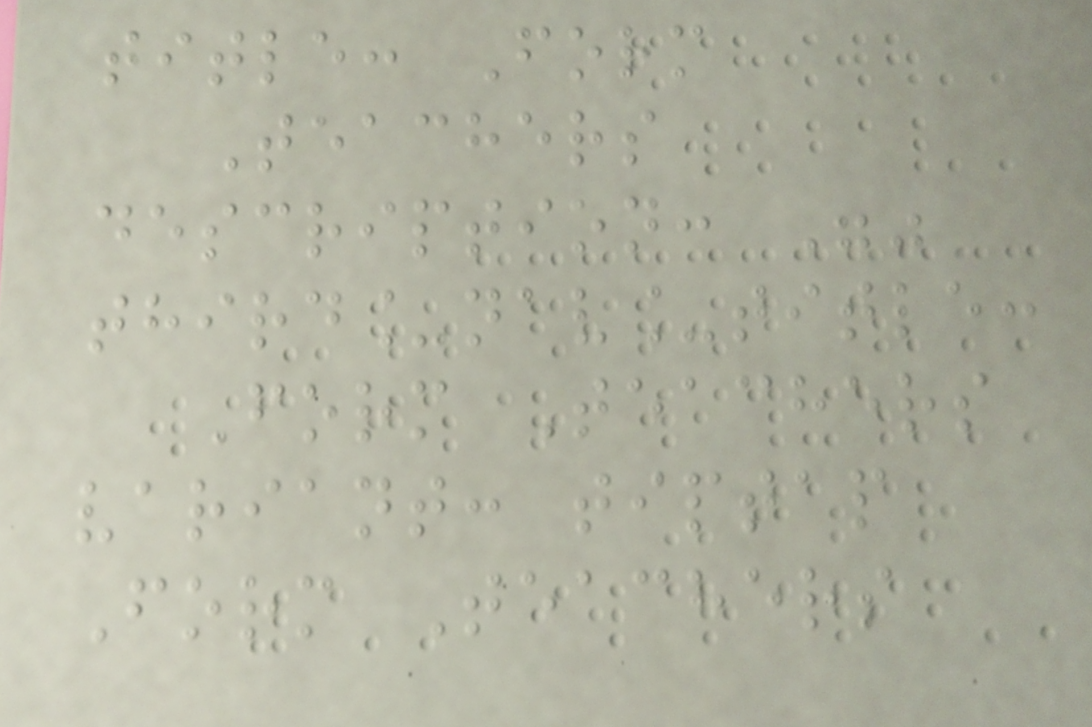title: Form
Teachers
description: ""
third_nav_title:
Form Teachers
variant: tiptap
Form Teachers
